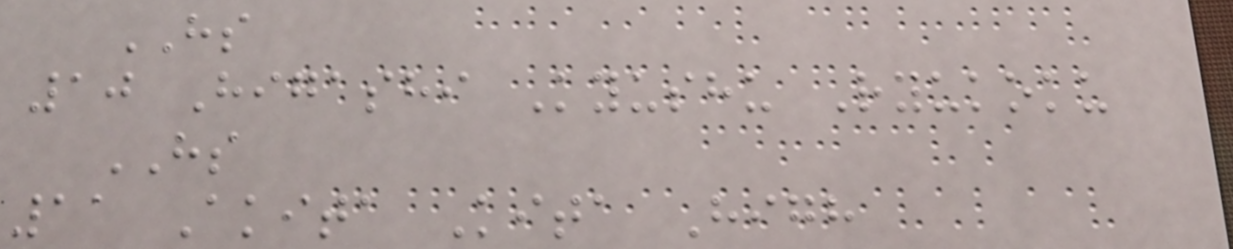HS
10 Higashi Kyushu Ryukoku
HS
11 Akita Kita High
